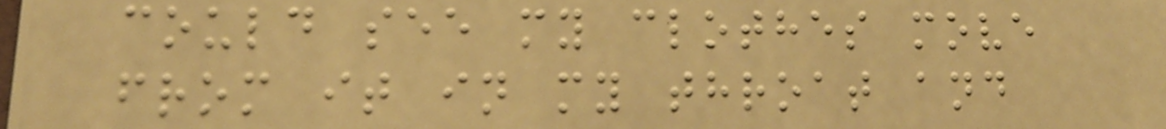could see my clothes move
from it in my throat and
